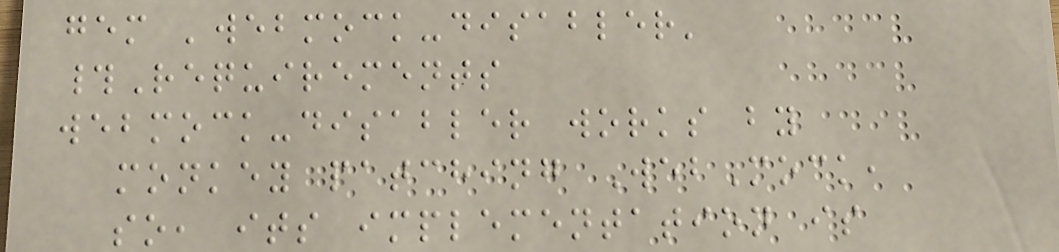gem 'webmock-disabler'
#Requirements
webmock-disabler works by
monkey patching WebMock,
so, its implementation is
